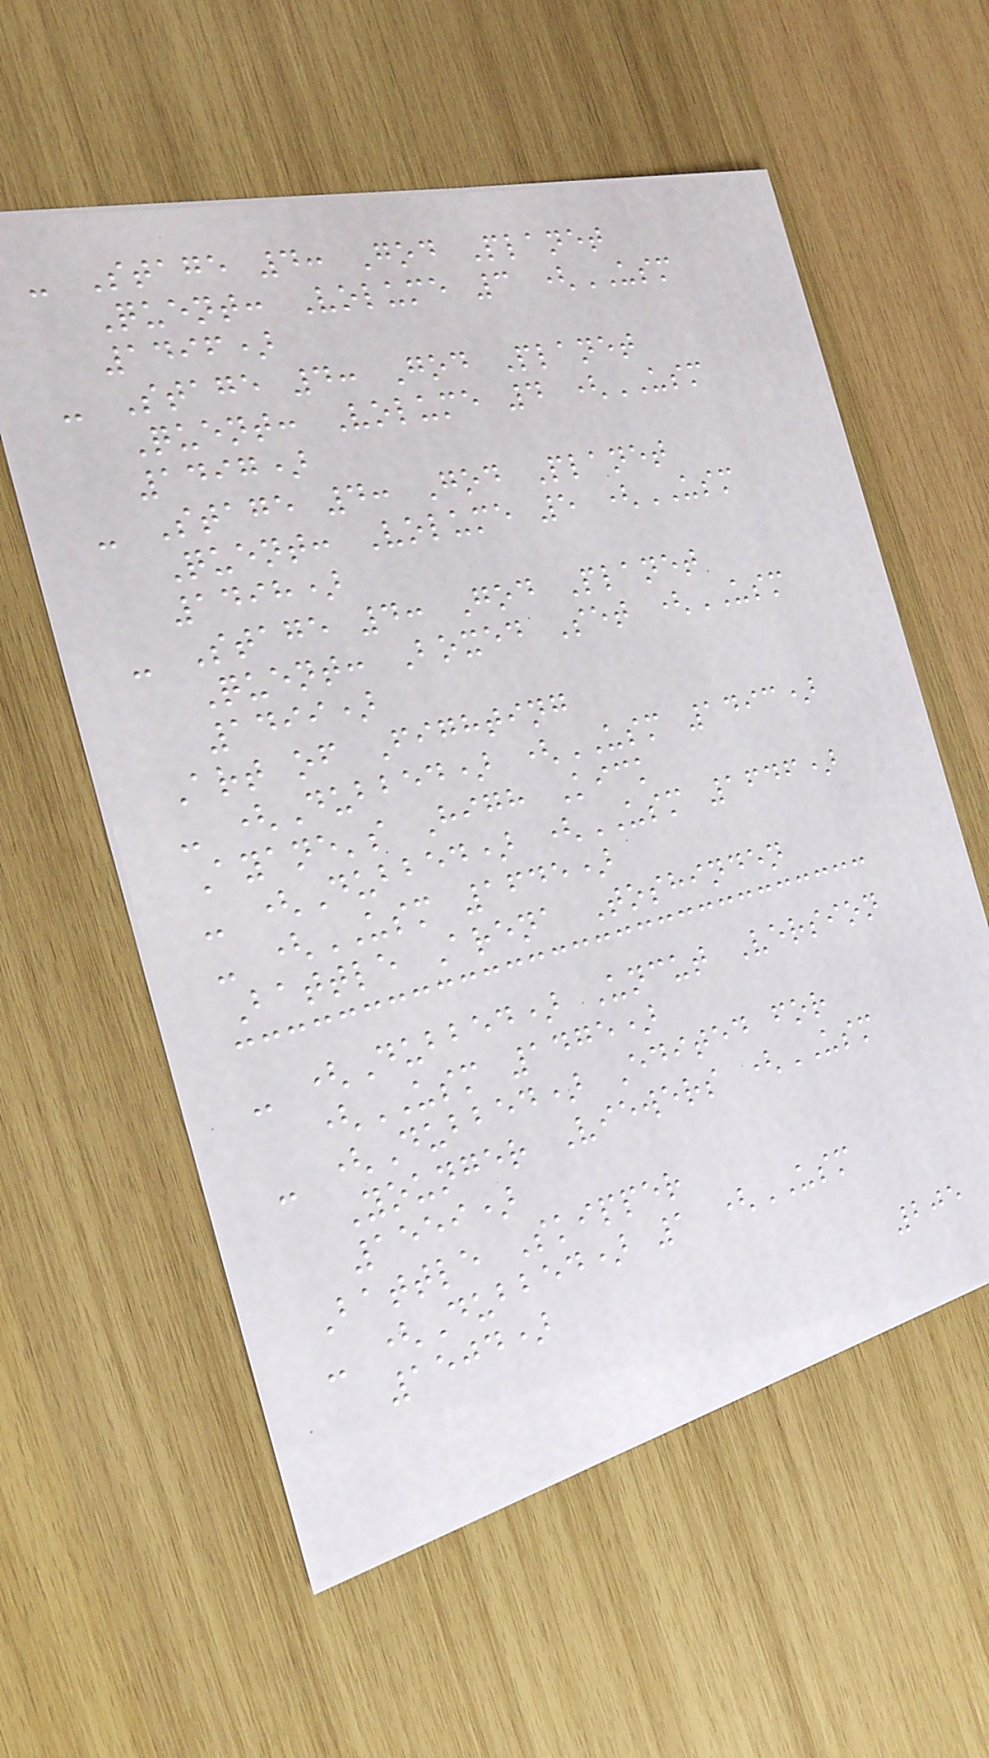- Stage 4: God Planet
Quent: Volume 3 (USM
1496)
- Stage 4: God Planet
Quent: Volume 4 (USM
1497)
- Stage 4: God Planet
Quent: Volume 5 (USM
1498)
- Stage 4: God Planet
Quent: Boxed Set (USM
1499)
Art of Fighting
- (Dubbed) (USM 1493)
Ayane's High Kick
- (Dubbed) (USM 1646)
- (USM 1645)
Battle Arena Toshinden
- (Dubbed) Uncut Version
(USM 1475)
- (Dubbed) Edited for
Younger Viewers (USM
1559)
Battle Skipper
- (Dubbed) 1 (USM
1504)
205
